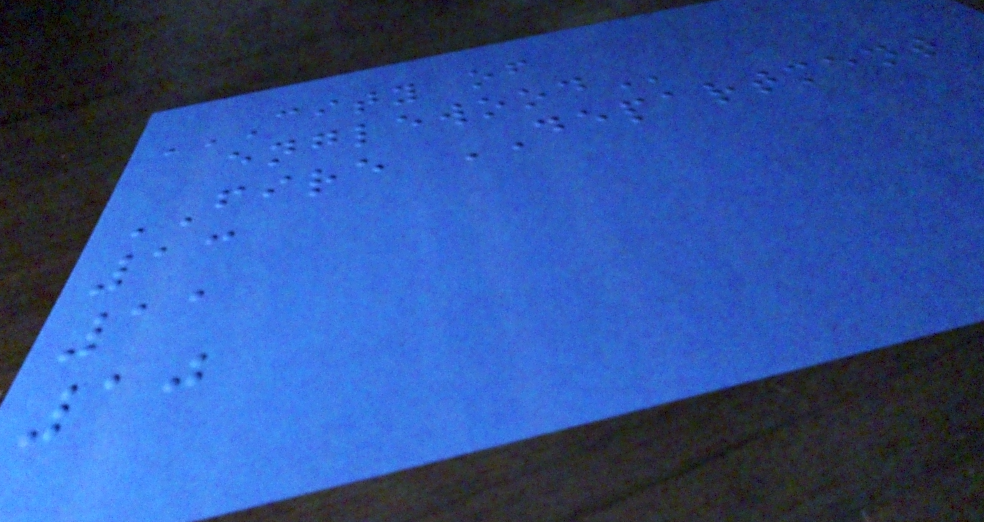CITY OF
ENGLEWOOD
FIRE DEPARTMENT
13
11
10
